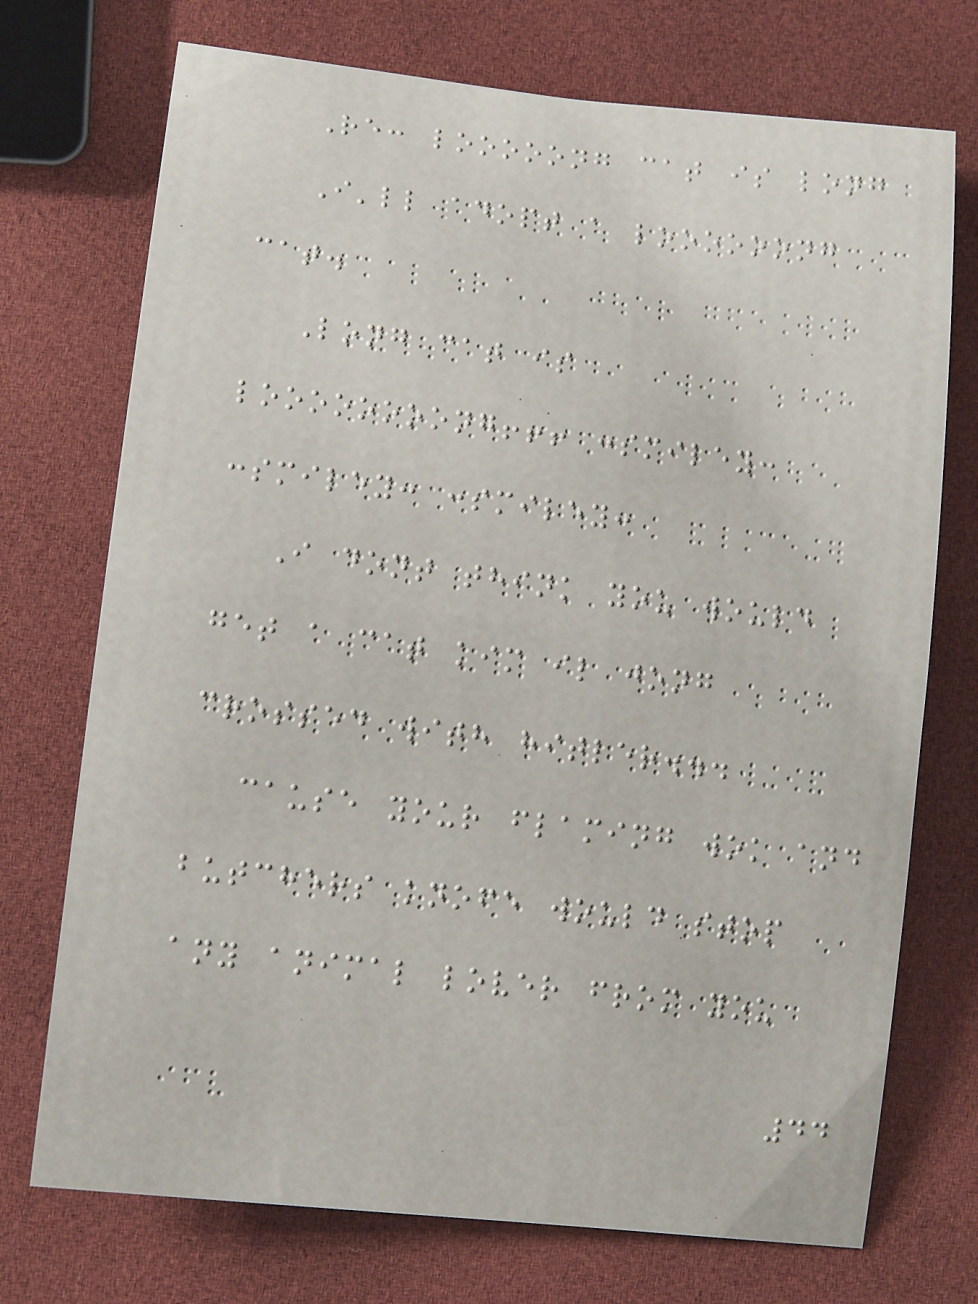Re: looooong cat is long
I'll adopt a loooooong
cat.
Long cat is
loooooooong!!! :smiley:
:smiley: :smiley:
I dont think you would
get a cat kim il jong
crossed with hitler...
cause your flaming wok and
butchers knofe would stop
any animal lover from you
44
